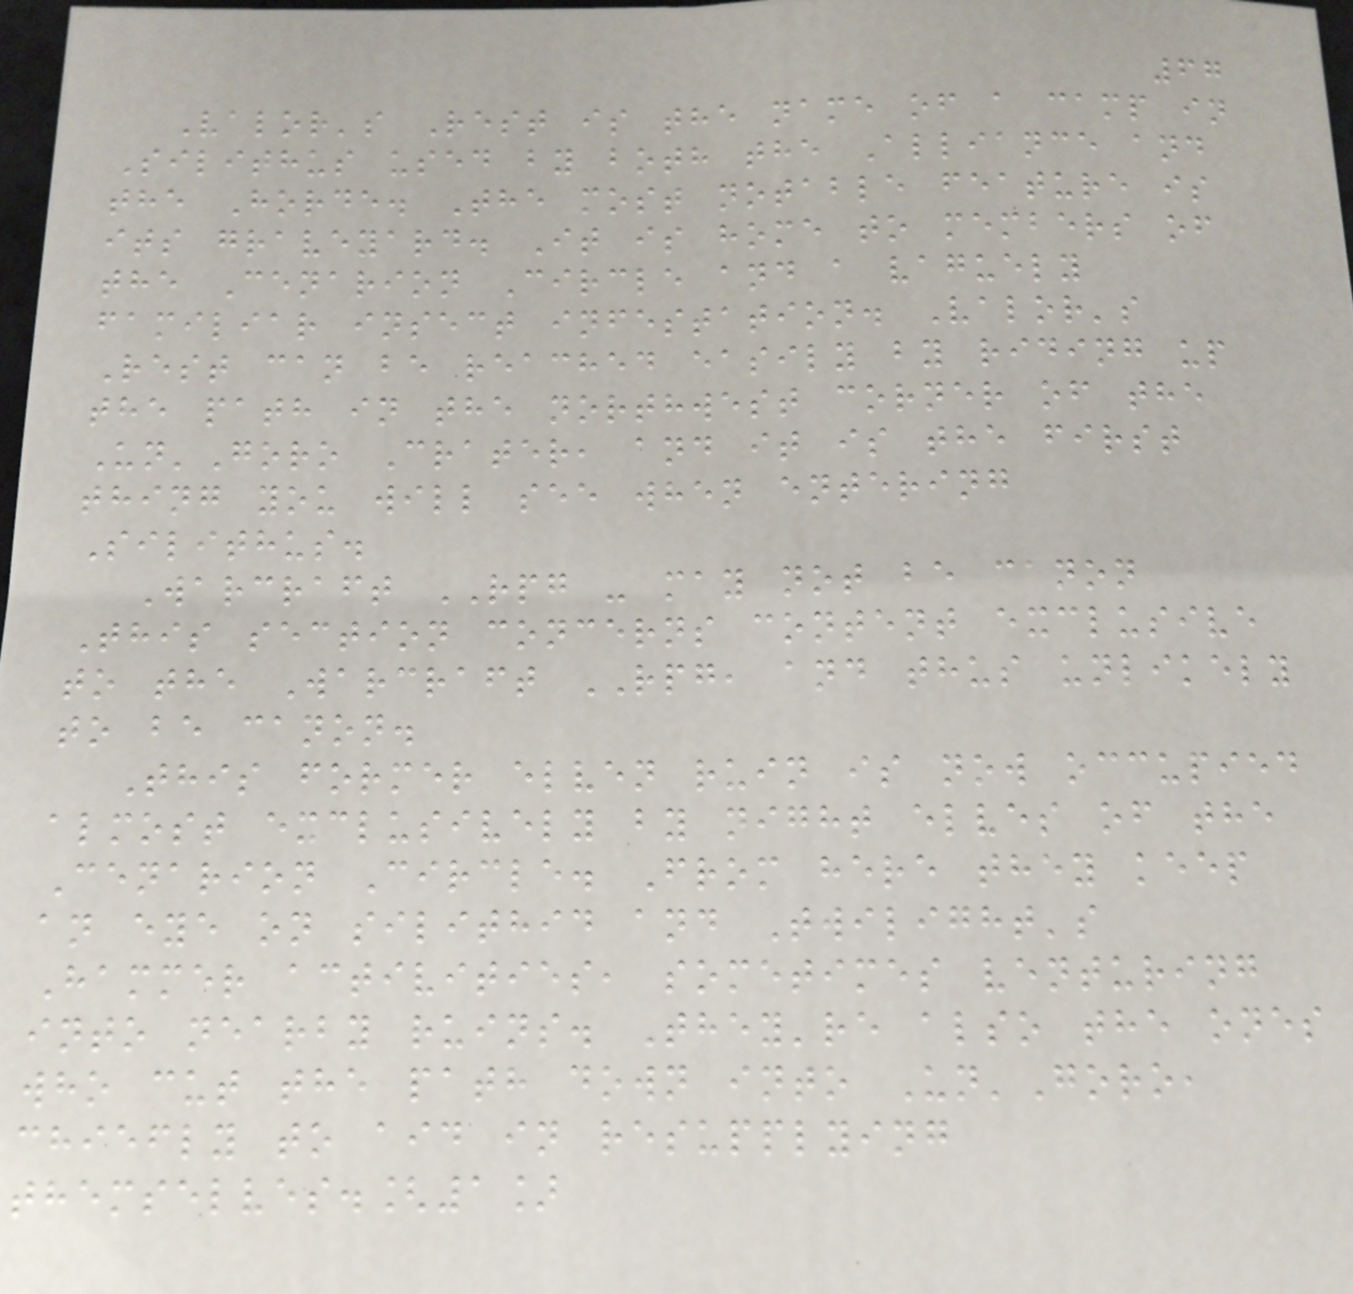67
Valor's Rest is the name of a camp in
Silithus used by both the Alliance and
the Horde. The most notable feature is
its graveyard. It is home to members of
the Cenarion Circle and a vaguely
familiar insect infestation. Valor's
Rest can be reached easily by riding up
the path in the northwest corner of the
Un'Goro Crater, and it is the first
thing you will see when entering
Silithus.
Warcraft RPG - may not be canon
This section concerns content exclusive
to the Warcraft RPG, and thus unlikely
to be canon.
This former elven ruin is now occupied
almost exclusively by night elves of the
Cenarion Circle. From here they keep
an eye on silithid and Twilight's
Hammer activities, sometimes venturing
into nearby ruins. They're also the ones
who cut the path down into Un'Goro,
chiefly to aid in resupplying
themselves.[1]
